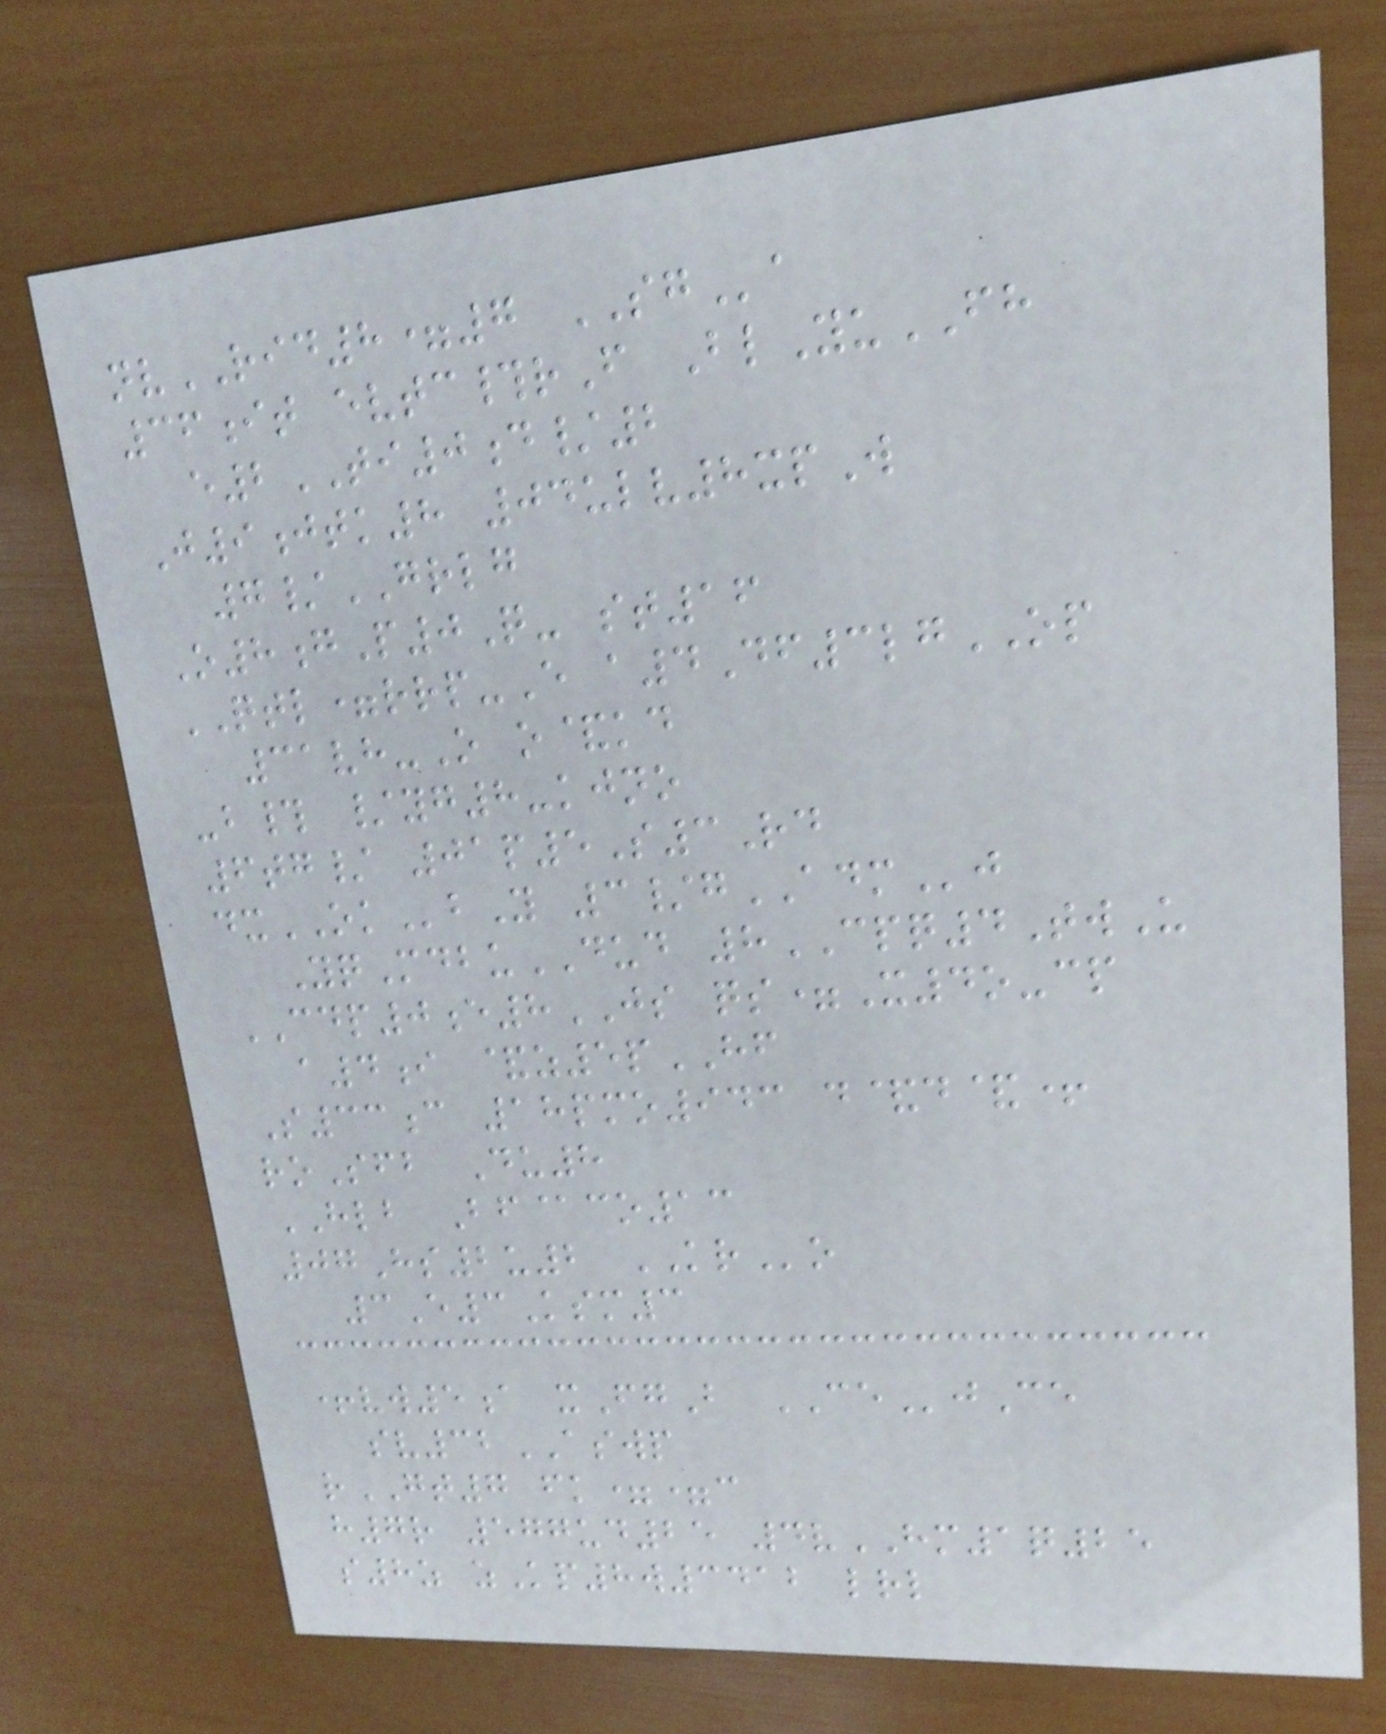nvRID8=7 SGa
36it evtc#rF BlYuFH
e2TI0d/2
J9jtk8 04ulv8xpW
7/GRLG
O8gP0Q- st16
QTL=rrp-E a4Df3lgOP
31vh-O o&kd
-b# /yg8-kjno
6tg/ 01p5S3Rd
dxOKbY 3/gADMj
YqMdbuDUD 8CPQ4TwU
CDP0e8JS qs=X4o-cp
a4i &z5pHF
S33c 18pmo943 d&d&+
roSfb Du8
HLB Bf@co13
07Hs2u2 KRo
3E3Ksm3
+vw5a xFgB CEjCe
sv32ASWP
rGT7 fk==c
h7r 577ud25 4vHM1q25
s8z zKp8w3412 lrl
